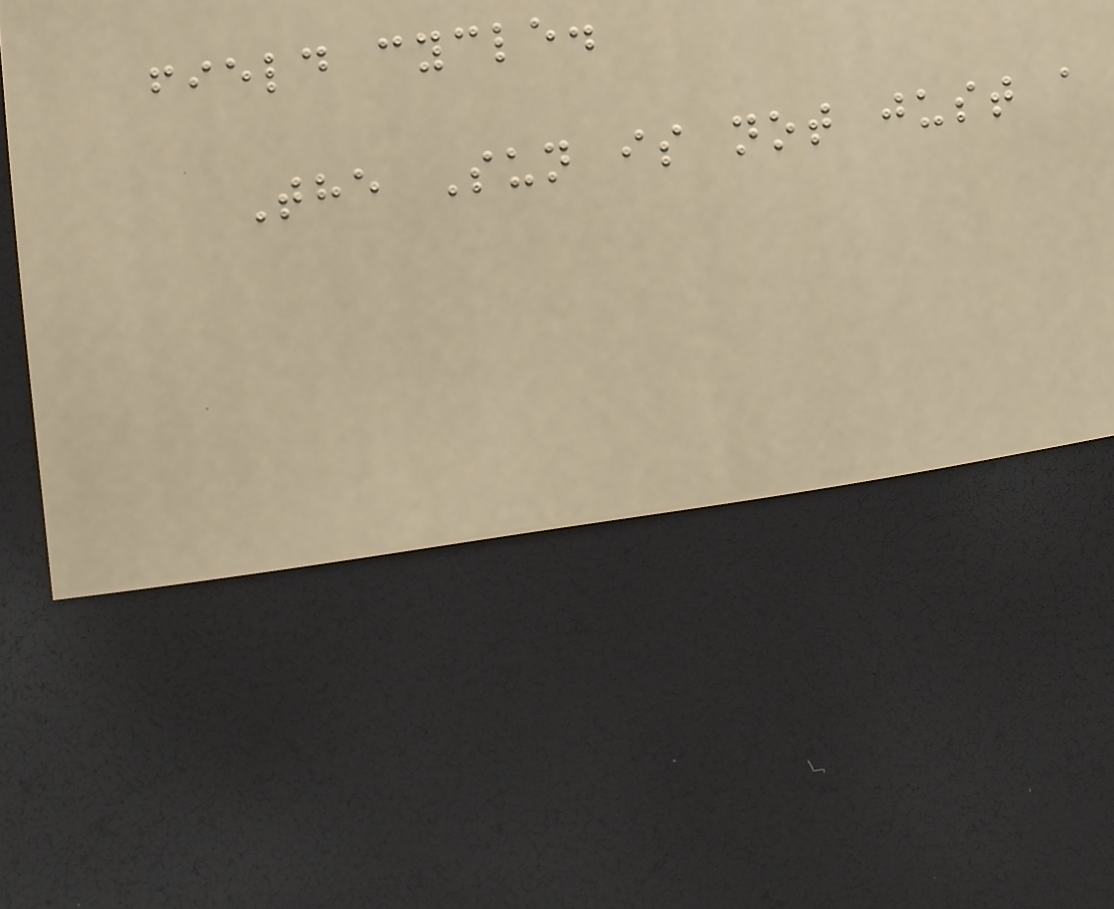field cycle.
The Sun is not just a
